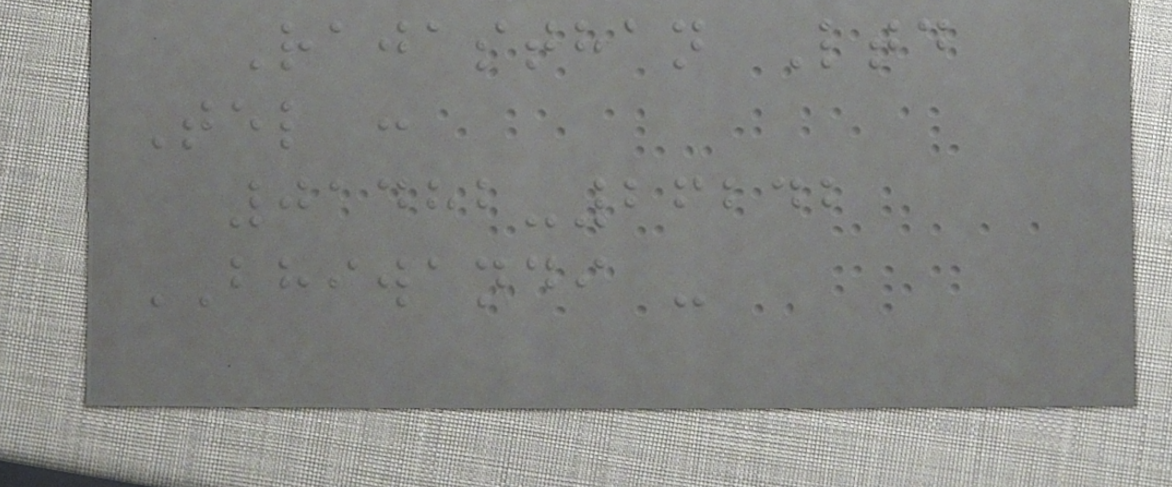Rajasthan Ltd
Tel :
01482-26242
BHIWANDI -
